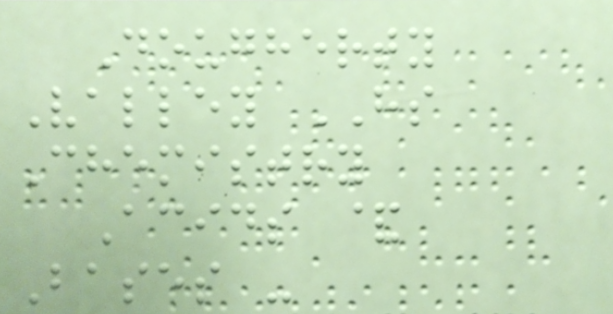Dougherty
Valley HS
Chemistry
Acids &
Bases -
